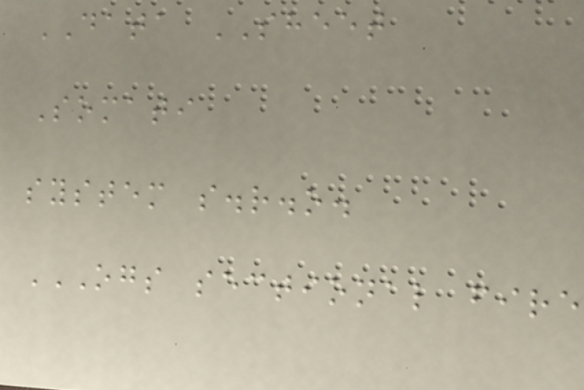DATA SHEET
Somati
system s.r.o.
OGS SECTIONAL FIRE
